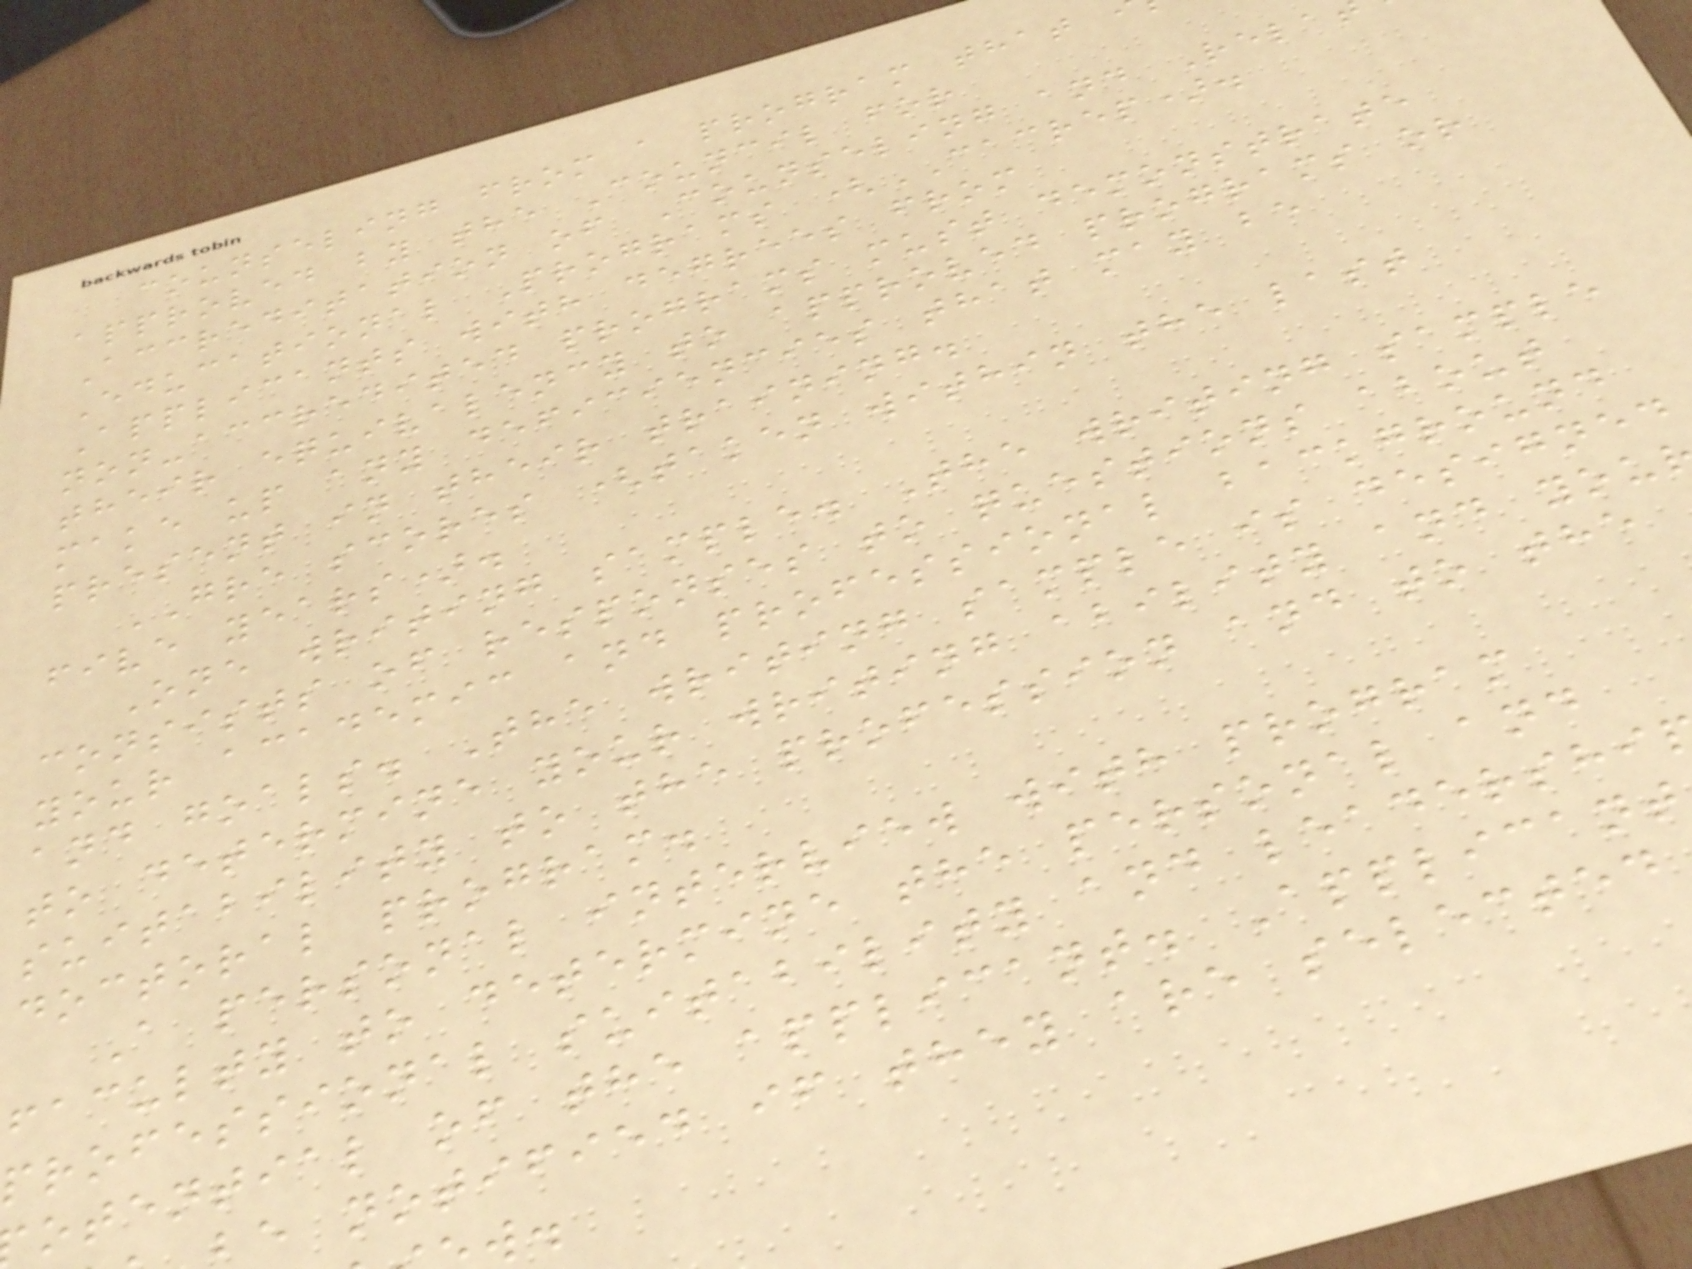counseling from a program that
approved by the Council for
Accreditation of Counseling and Rela
Educational Programs (CACREP).
Applicants with degrees from
non-accredited programs must demonstrate
their equivalency to approved programs or
make up any deficiencies that may be
present in their training.
GRE scores (taken within the last
five years).
One writing sample. The writing sample
consists of responses to questions about
your academic and professional background
and goals. The writing sample is designed
to determine your writing ability and you
suitability to the profession and to the
doctoral program.
A personal interview with program
faculty to determine the personal and
professional suitability and leadershi
otential of the applicant. Applicant
e notified if they are selected
